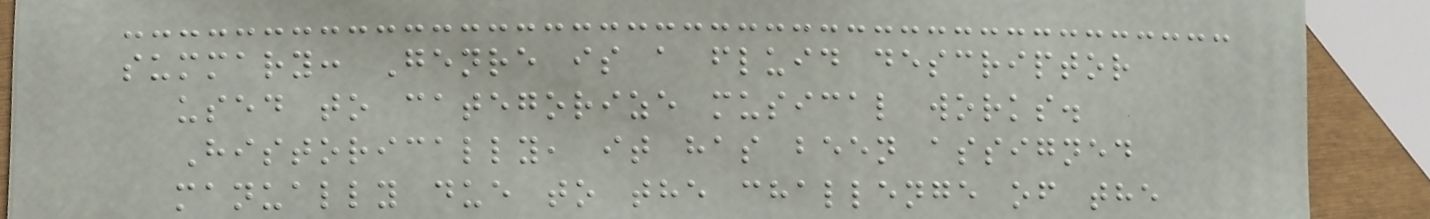summary: Genre is a fluid descriptor
used to categorize musical works.
Historically, it has been assigned
manually due to the challenge of the
